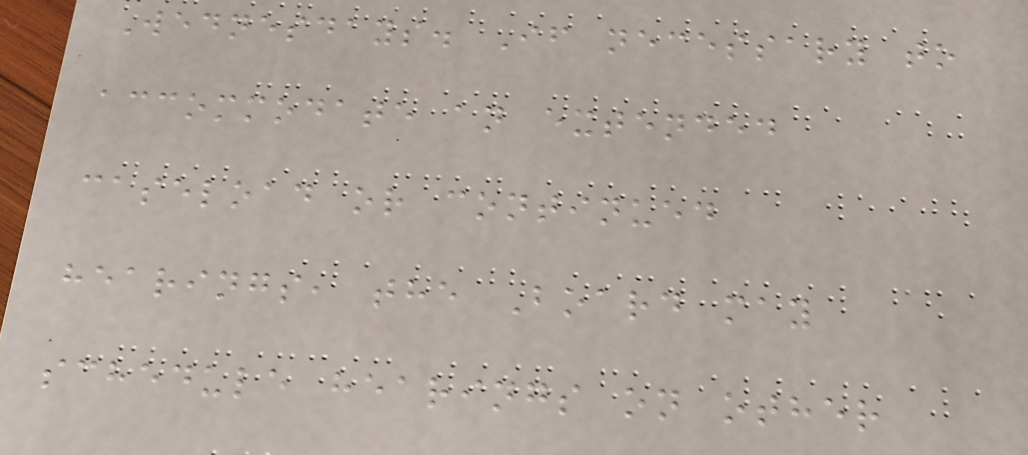Wednesdays. If necessary to
accommodate an extended
caseload or continued
hearings, the Board may
schedule hearings on other
